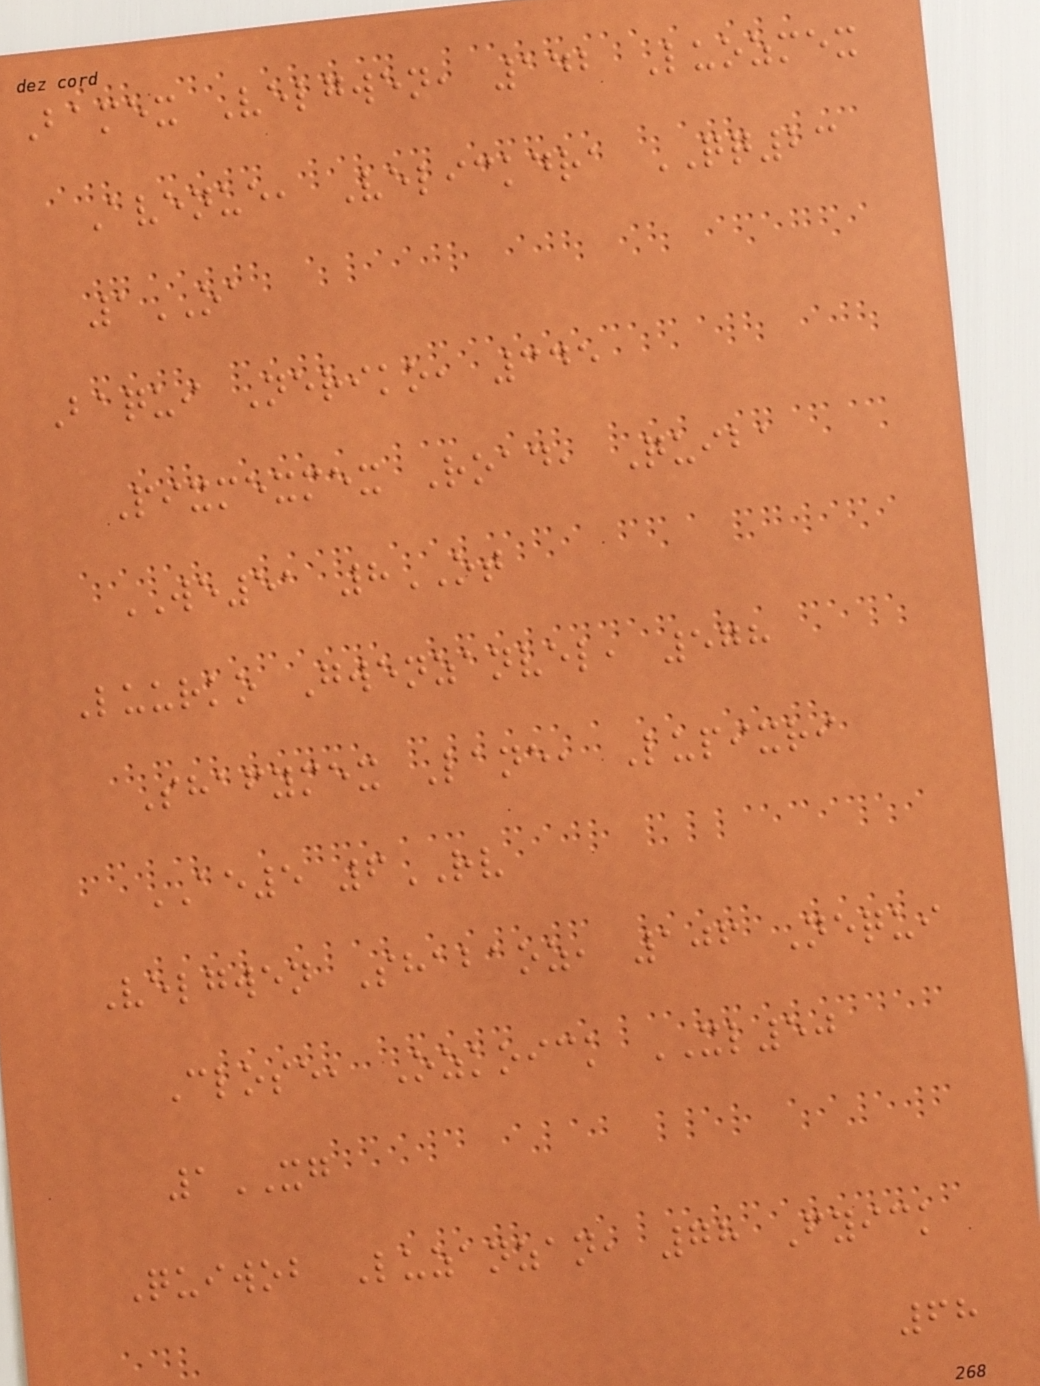Bamex Velgwen, 142 Luozmex
Avenue, Velickdra QQ23
1OA
Baqui Neriko, 345
Pixmexmex Road, Quiba
WE51 8OT
Luurko Gwenzanvel, 578
Shafymex Lane, Lupixri
AE5 6RV
Velgwen Shabaoz, 106 Nequi
Close, Ozkoick XL50
1XG
Quiwob Luzanzan, 78 Fyick
68
